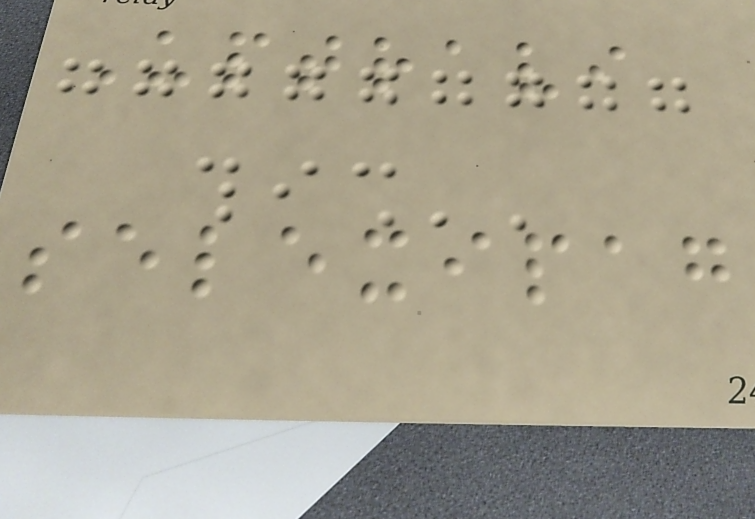Uptravi
selexipag
